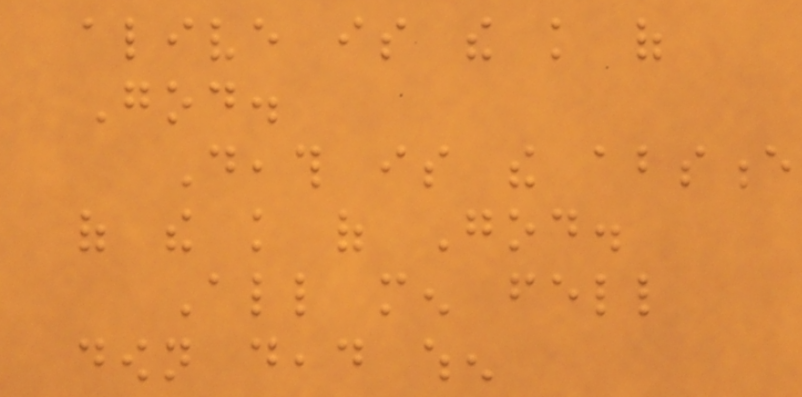alive is the knowledge of
God.
Death is the absence
of the knowledge of God.
All men fell
down dead when
